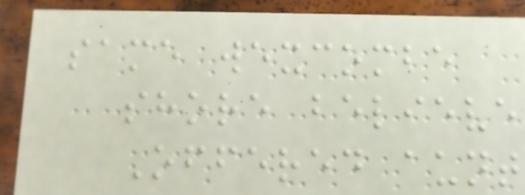same wexcombe
shore believe
Offered aunt
